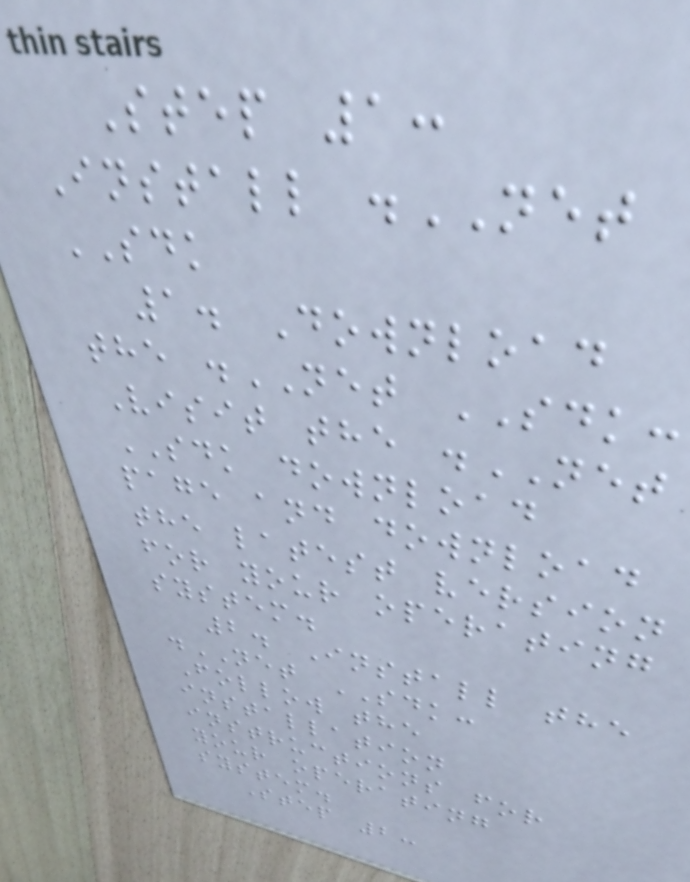Step 1:
Install .NET
SDK
1. Download
the .NET SDK:
Visit the .NET
SDK download
page and download
the latest version
for your operating
system.
2. Install the
.NET SDK:
Follow the
installation
instructions for
your operating
system.
Step 2:
